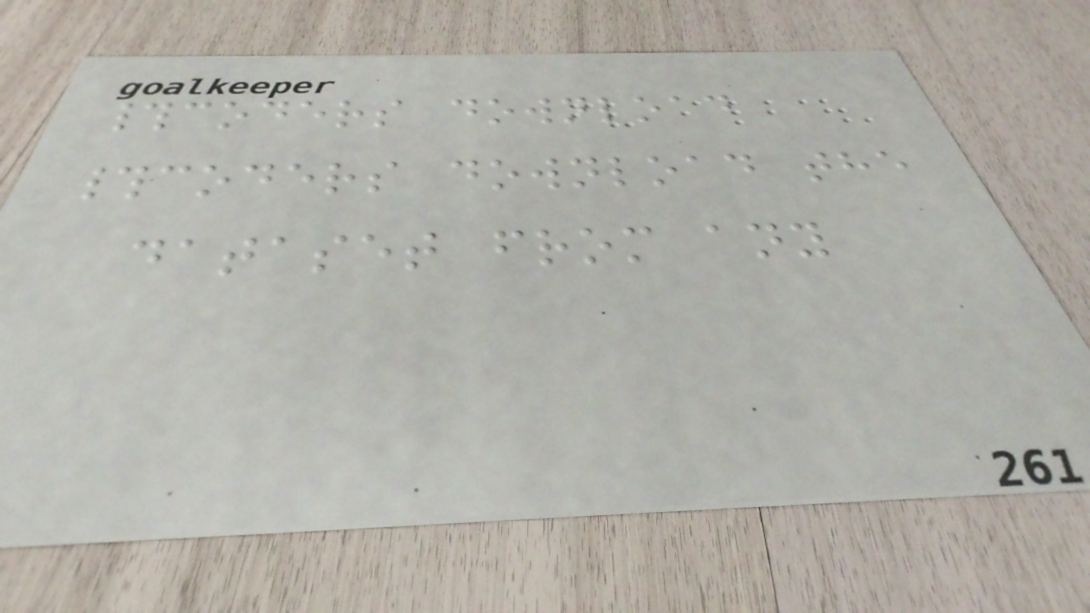#coders download
#coders download the
dataset from any
